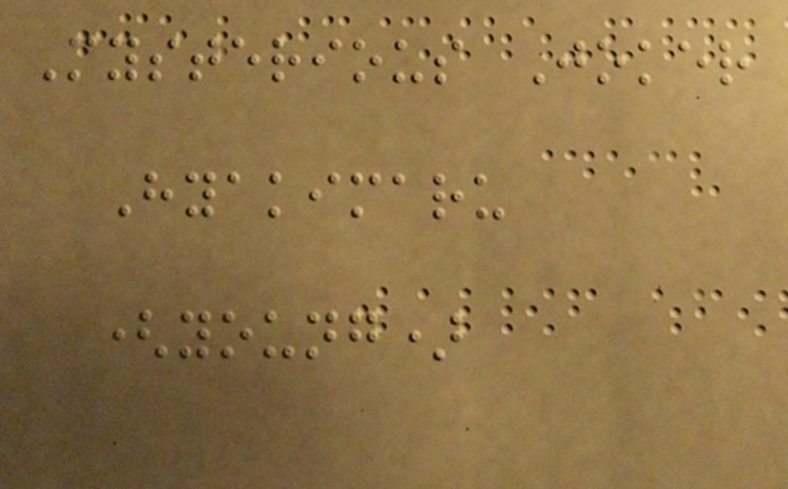Mysterious Joker
Hyakimaru
(young)
